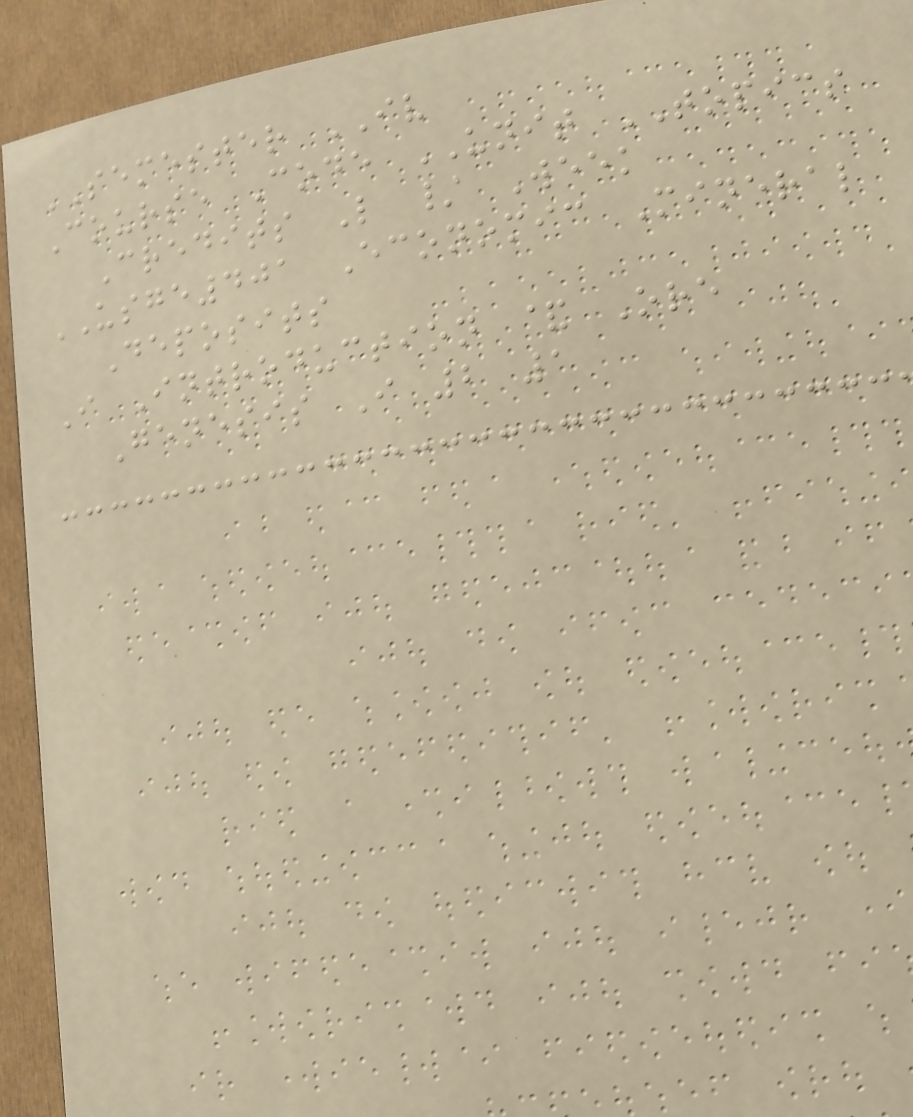SEMESTER IV
Course Code UNIT TOPICS
Credits L / Week
USGE401 Economic Mineral
Deposits
I Introduction & Ore
Genesis I 2 1
